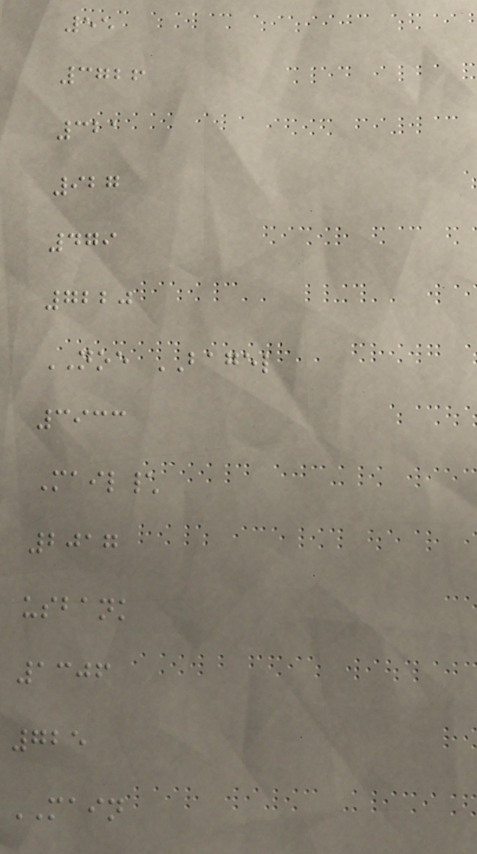55
3726
321
927
479
7220
NOE BAGEL
3933
Mail\
2017
usbank
1306
725
MAIN
